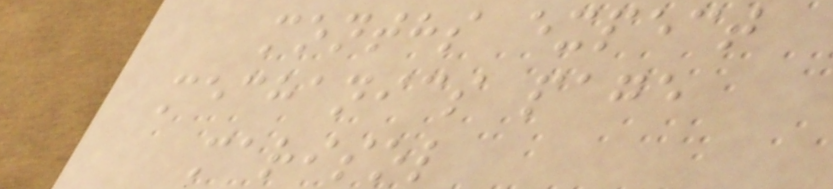months expect
mechanics page
marisol
